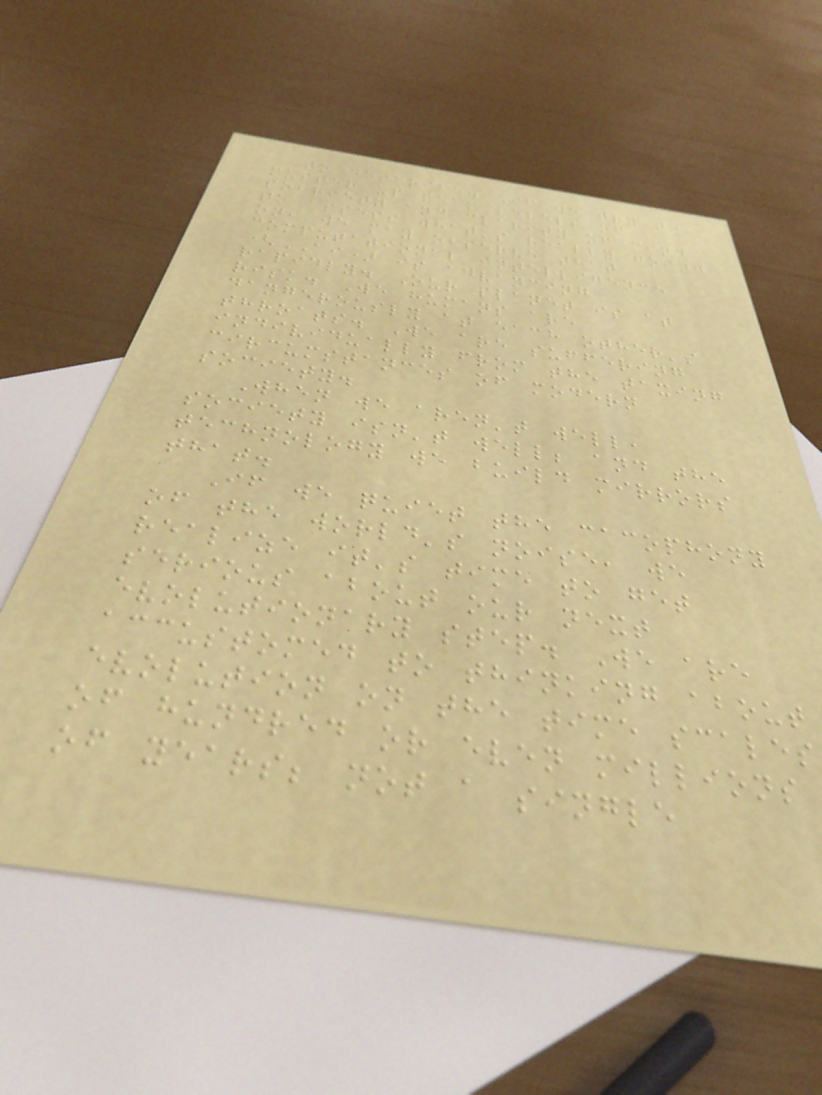to describe. If we try to
muster up peak levels of
sobriety and clarity of mind
to assess what's really going
on, we may observe that
computational intelligence
(AI) is advancing
rapidly. Our planet is at
risk. We humans are
dangerously at each other's
throats. We are suffering
individually from the taxing
circumstances of modern
society.
When we aren't well,
society isn't well; and the
technology we build mirrors
that.
If we quiet the cacophony
of the world's noise, we
realize it's time to get
serious about our next
evolutionary step. We are
accustomed to thinking about
evolution on the time scales
of hundred or even millions
of years; not a single
